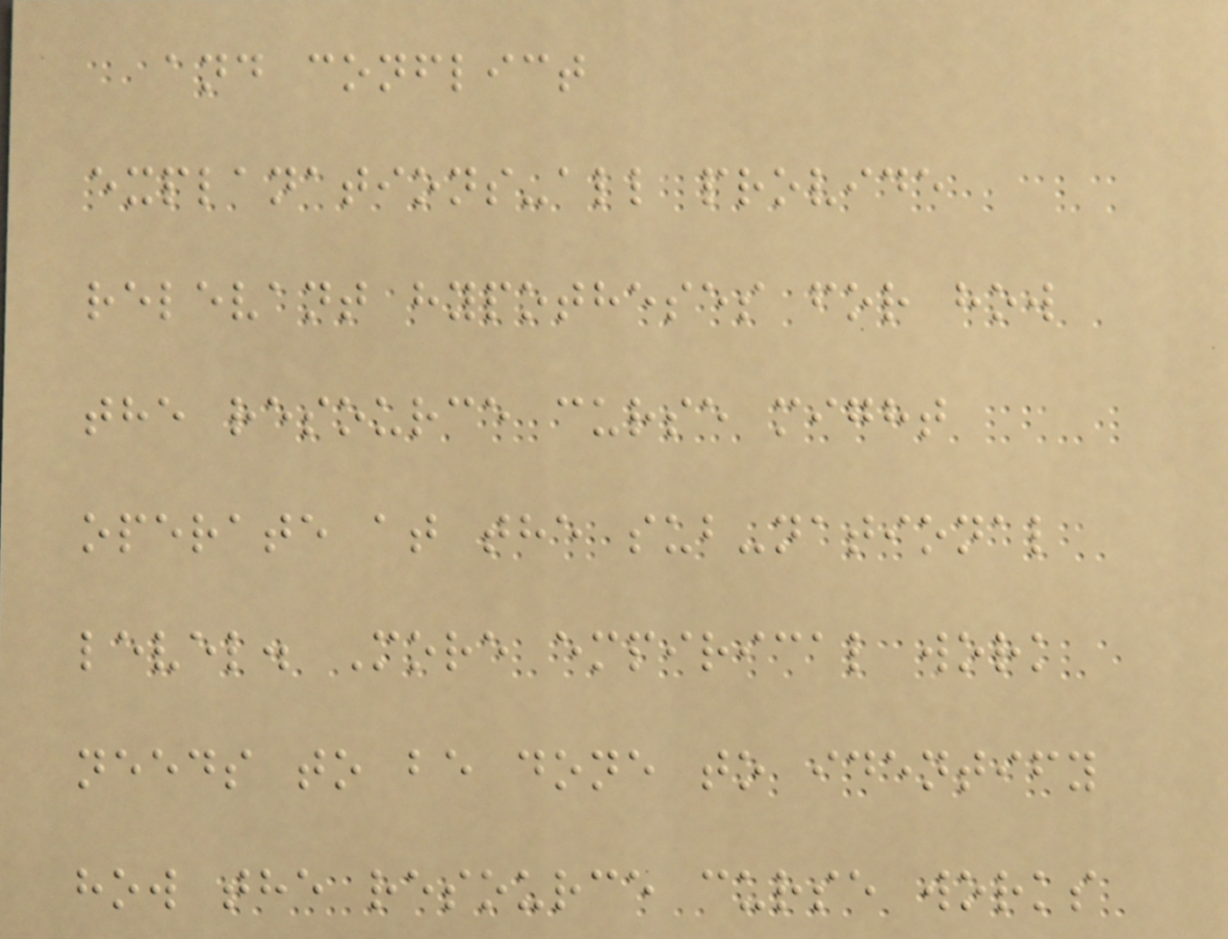and conflict
explanations-all provide
relevant hypotheses for how
the resource curse might
operate at the sub-national
level. More empirical work
needs to be done to identify
how the resource curse works
